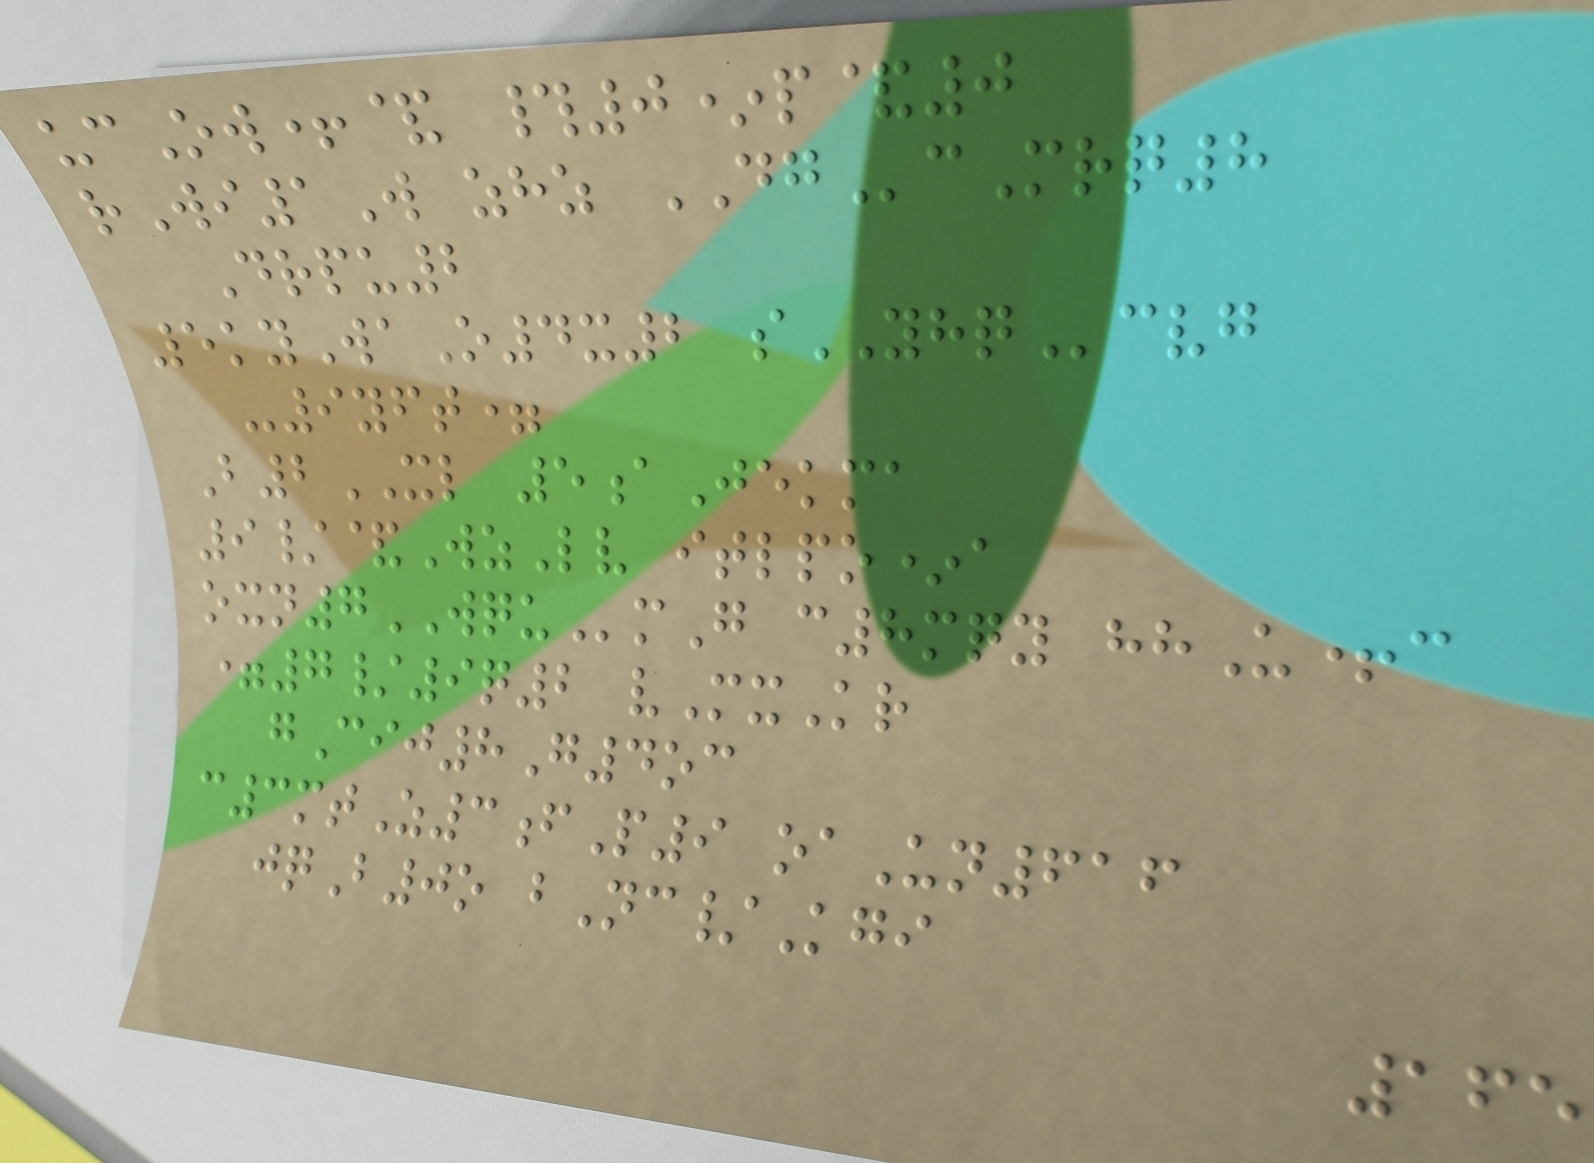ucOw+& #0*p&0
rWi1W zhz DGcMrq8
Drpu2
5kyWaO4x2 sYHQcvg
-9yft=
B2XL 5aJekma
9/&WzLv itlpo*a
oxn7WQUmG c8mqy hhU+c
=7/9q2 vMxKr
gCij8G4oc
c3mtZ3fP9 oaUn616
jqB0o bNc/Kgi
165
